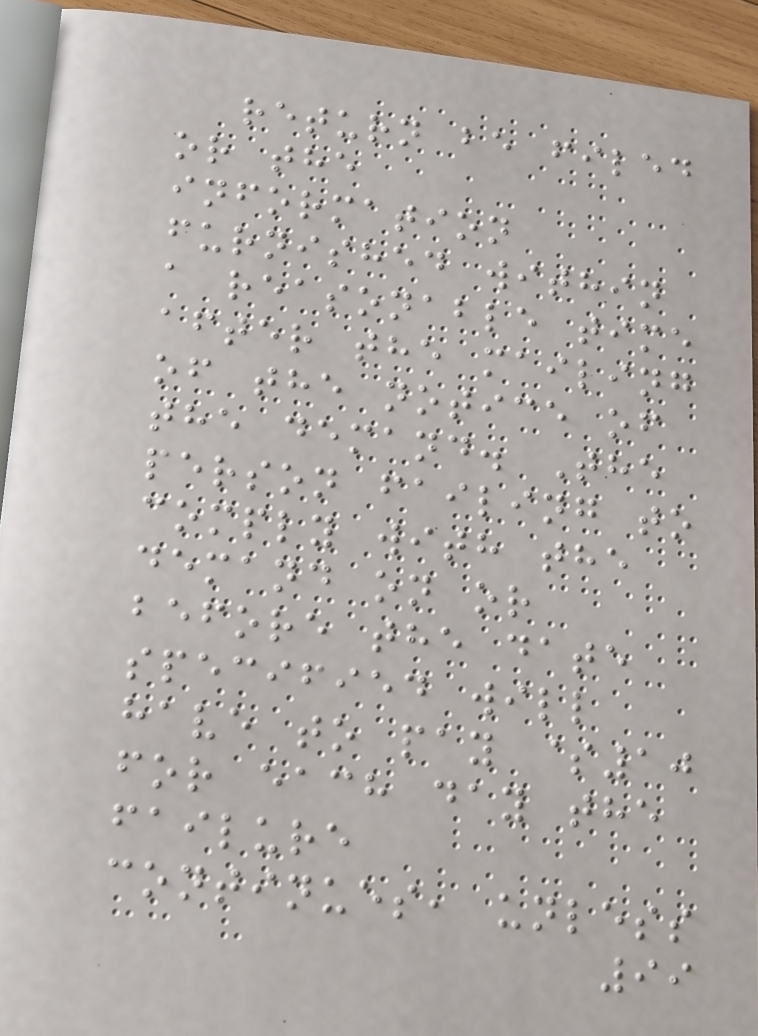return be filed
or the
information
furnished within
a reasonable time
after the mailing
of the notice of
the demand. The
person failing to
comply with the
demand on or
before the date
specified will
have to pay $10
for each day the
failure
continues, unless
99
